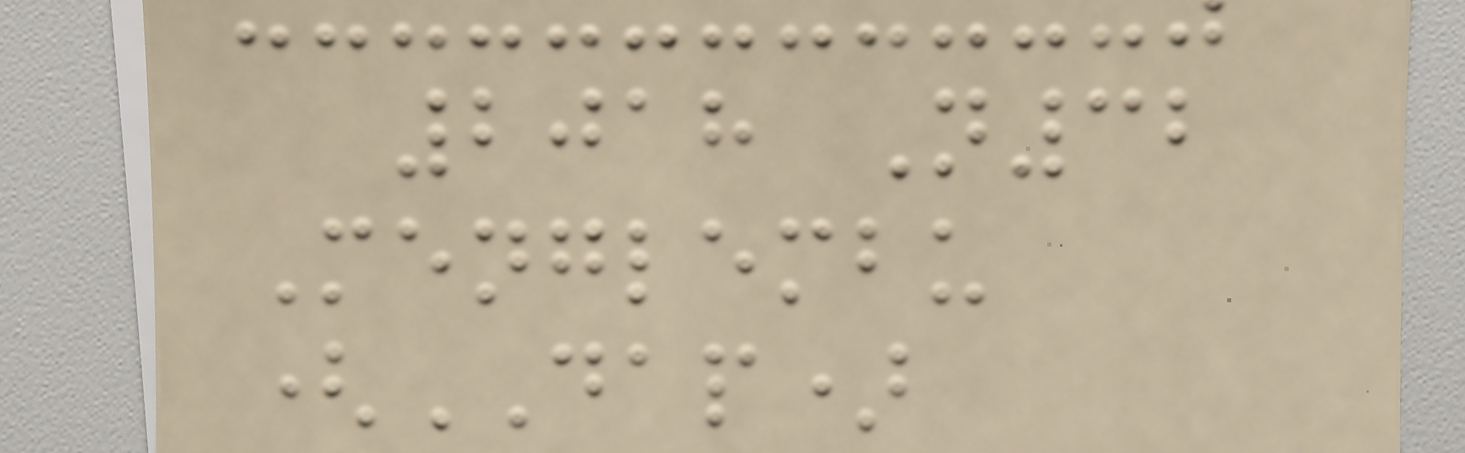2018 N32
Menglembu
(DAP)
